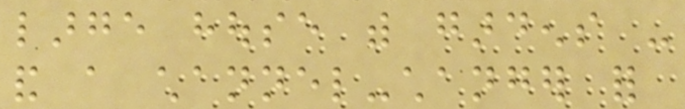large house with gardens -
and a channel-changer for
